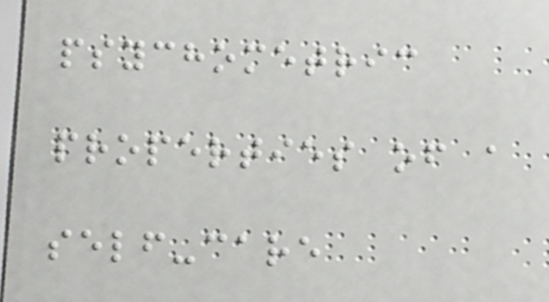psychometric
properties of a
self-care
